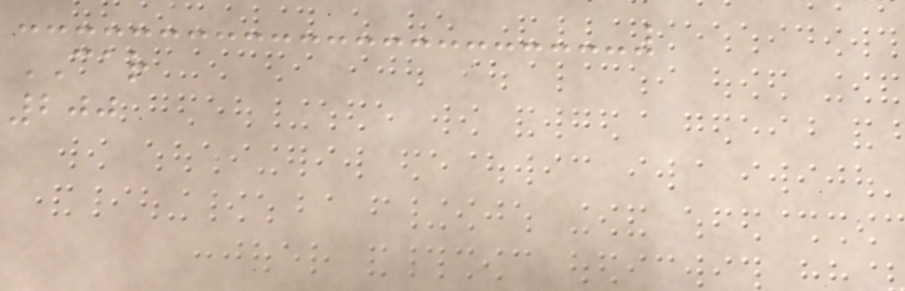CAR
200
